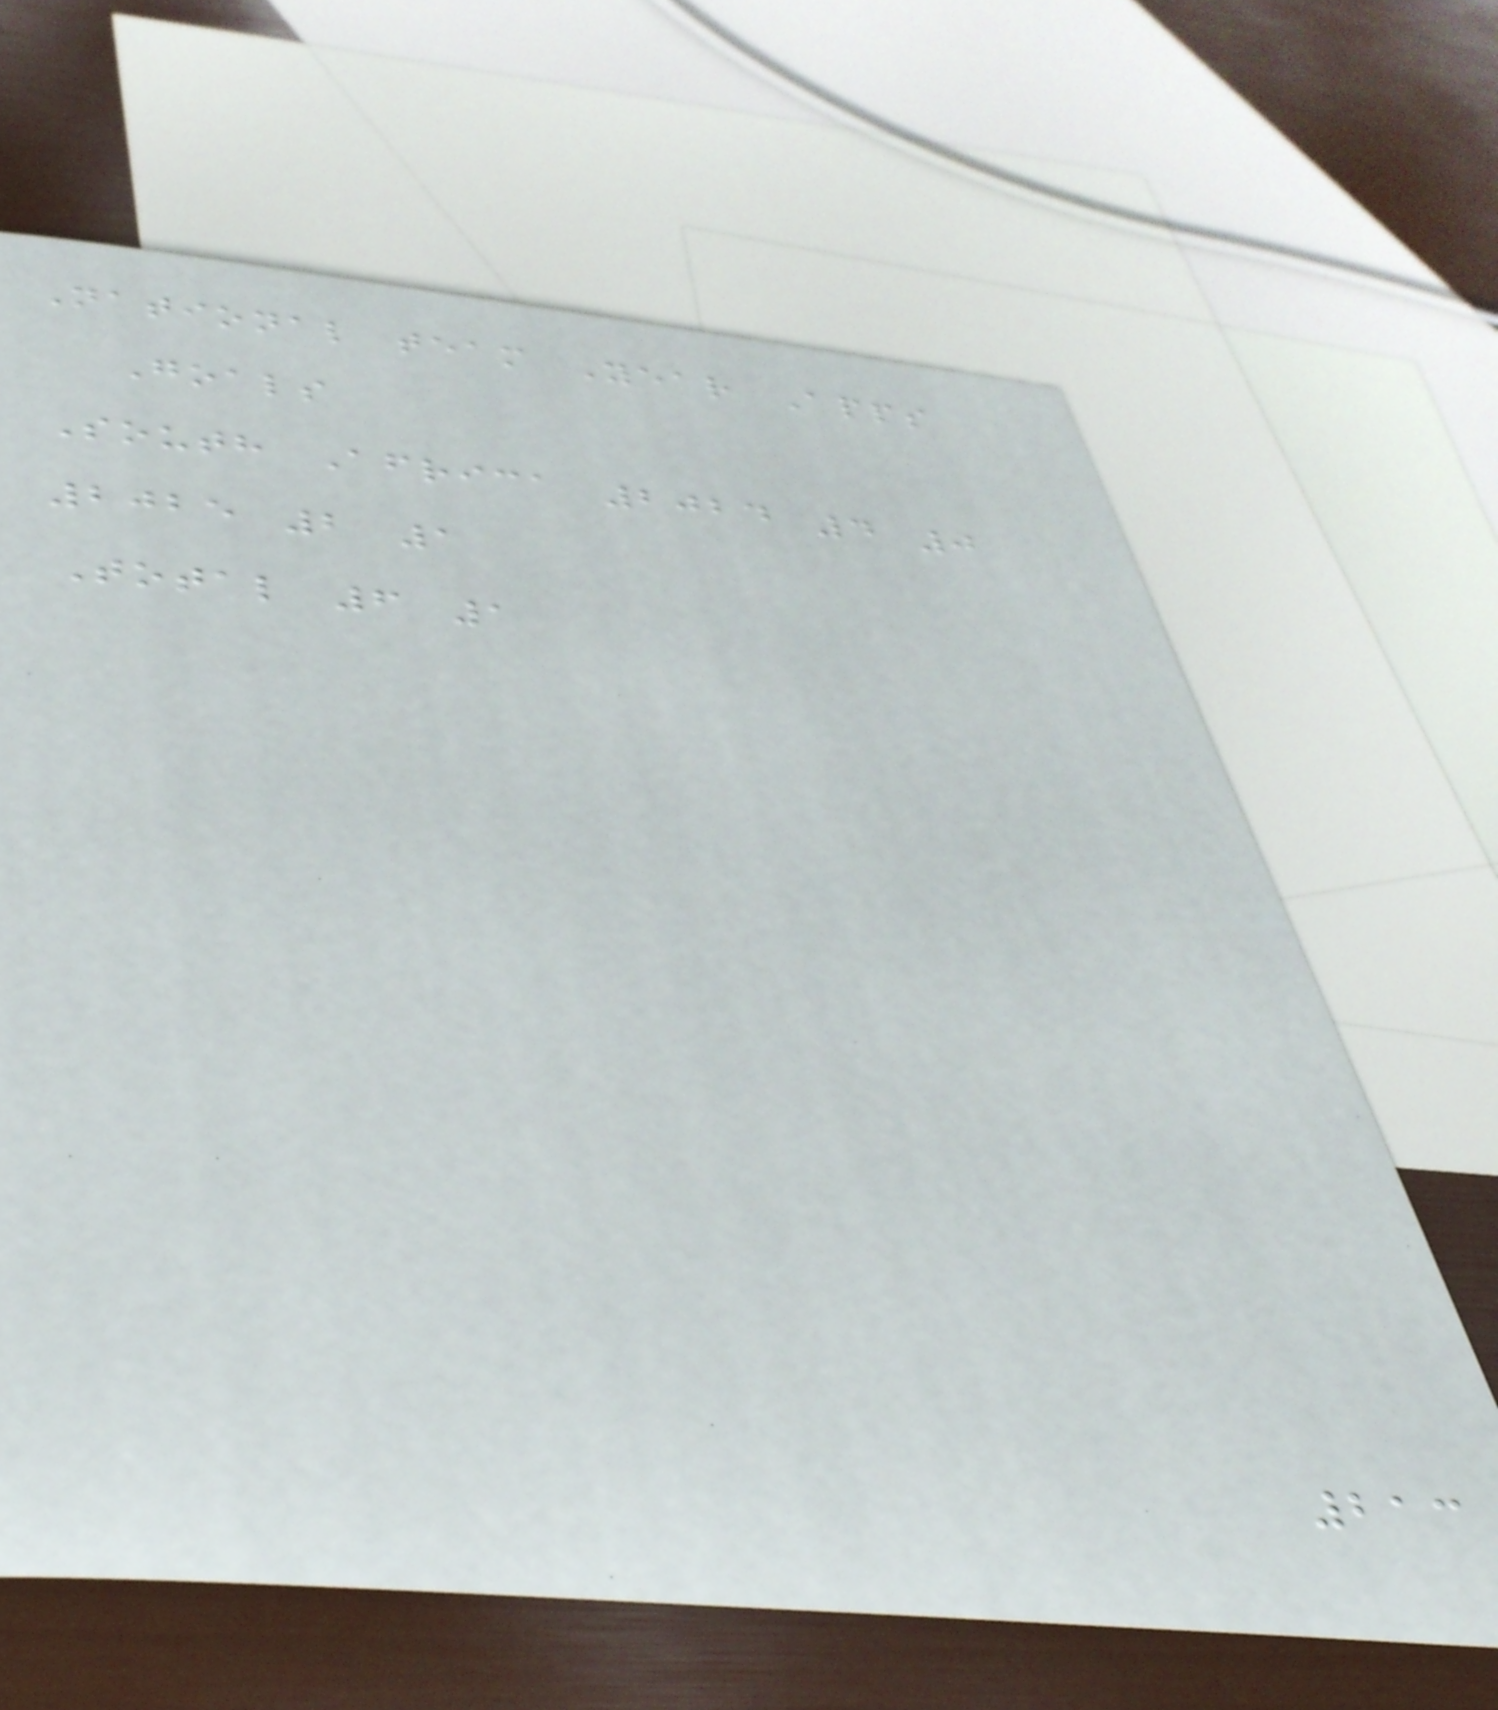National team Year Apps
Goals
South Africa 2024 4 0
2025 2 1
Total 6 1
213
